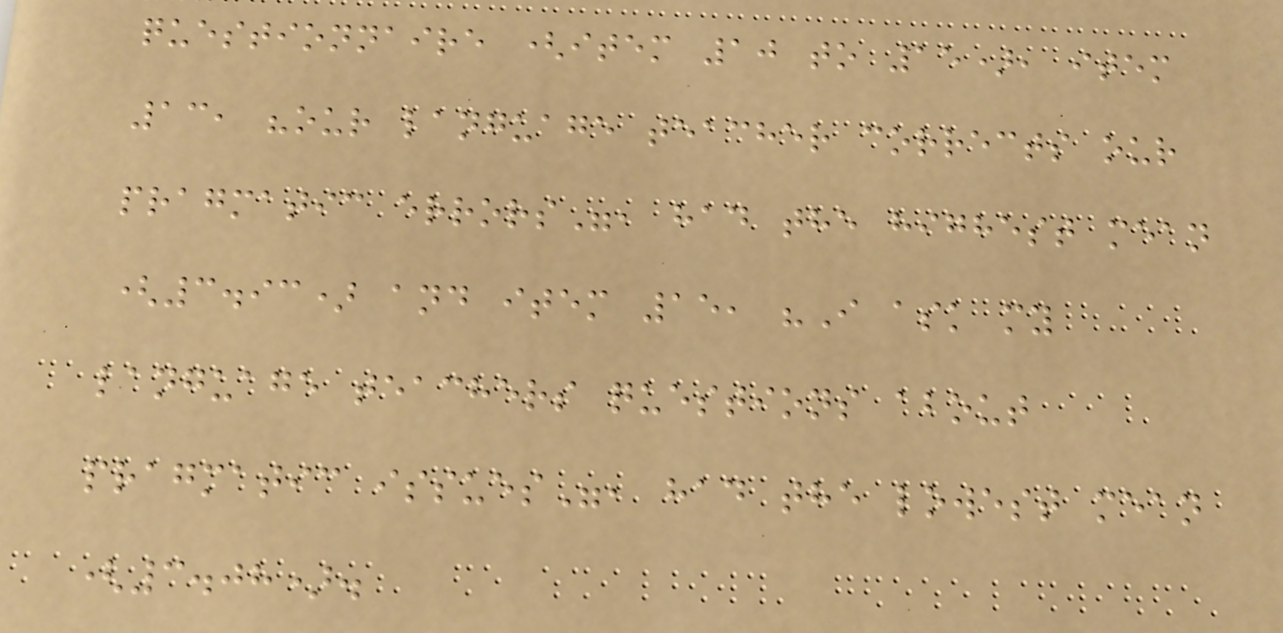questionnaire (item 10 to 15), item
13, "our language teacher corrects our
pragmatic errors", had the highest mean
(3.93) and item 15, "I ask my
language teachers questions about
pragmatic issues", had the lowest mean
(3.08).
